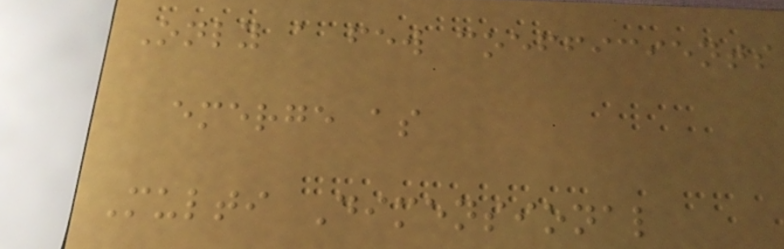Only a few coefficients
emerge as
Multi Dimensional
